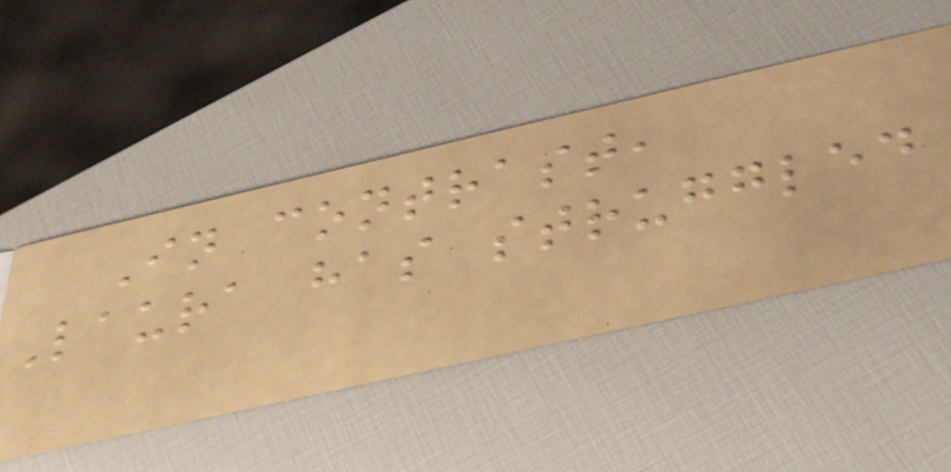In contrast,
Laura has struggled
